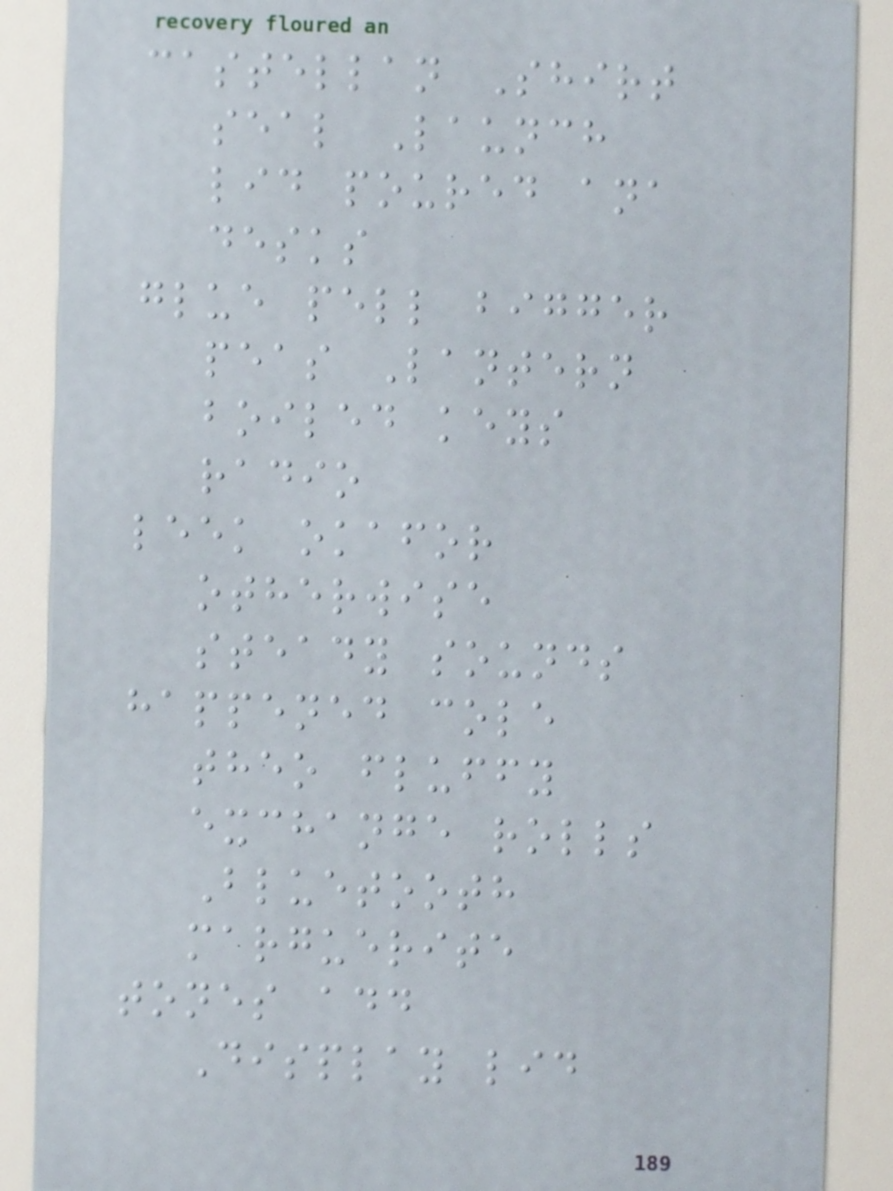castellan Shirt
seal Launch
lid poured ana
desks
glue pell bigger
peas Lantern
boiled keys
radio
leek okafor
otherwise
steady sounds
happened cole
theo fluffy
exchange rolls
Bluetooth
marguerite
tones add
Display lid
